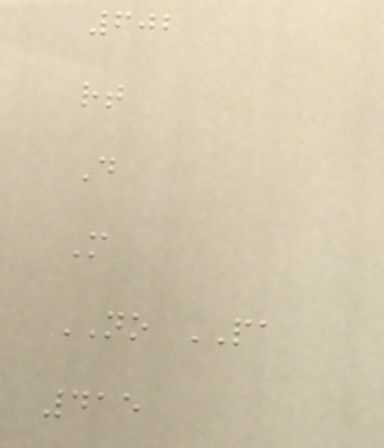602
rt
D
M
NO PA
415
